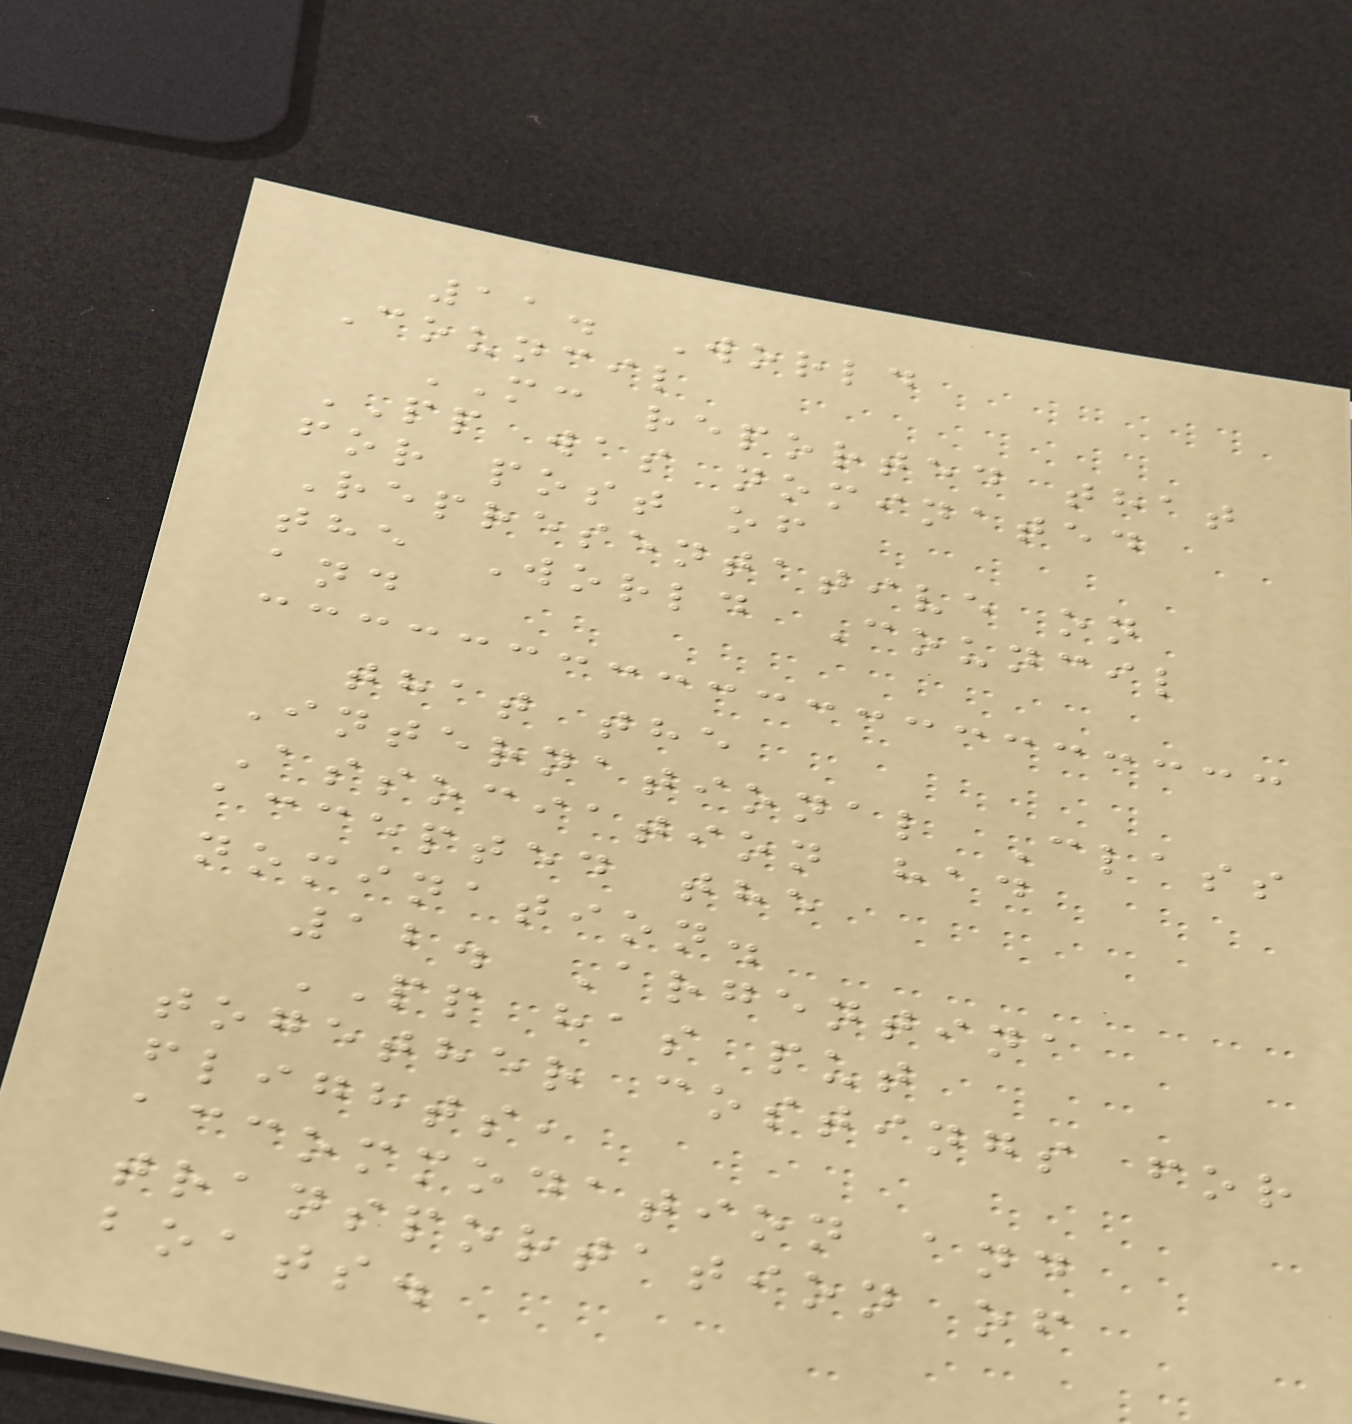11. World
Council
MC reported that
PP was nominated
for post of
Representative on
the World Council
and
that the
International Class
Association had
accepted the
nomination.
12. Argentina
PP has put
together costings for
flights,
accommodation and
transportation of
boats.
